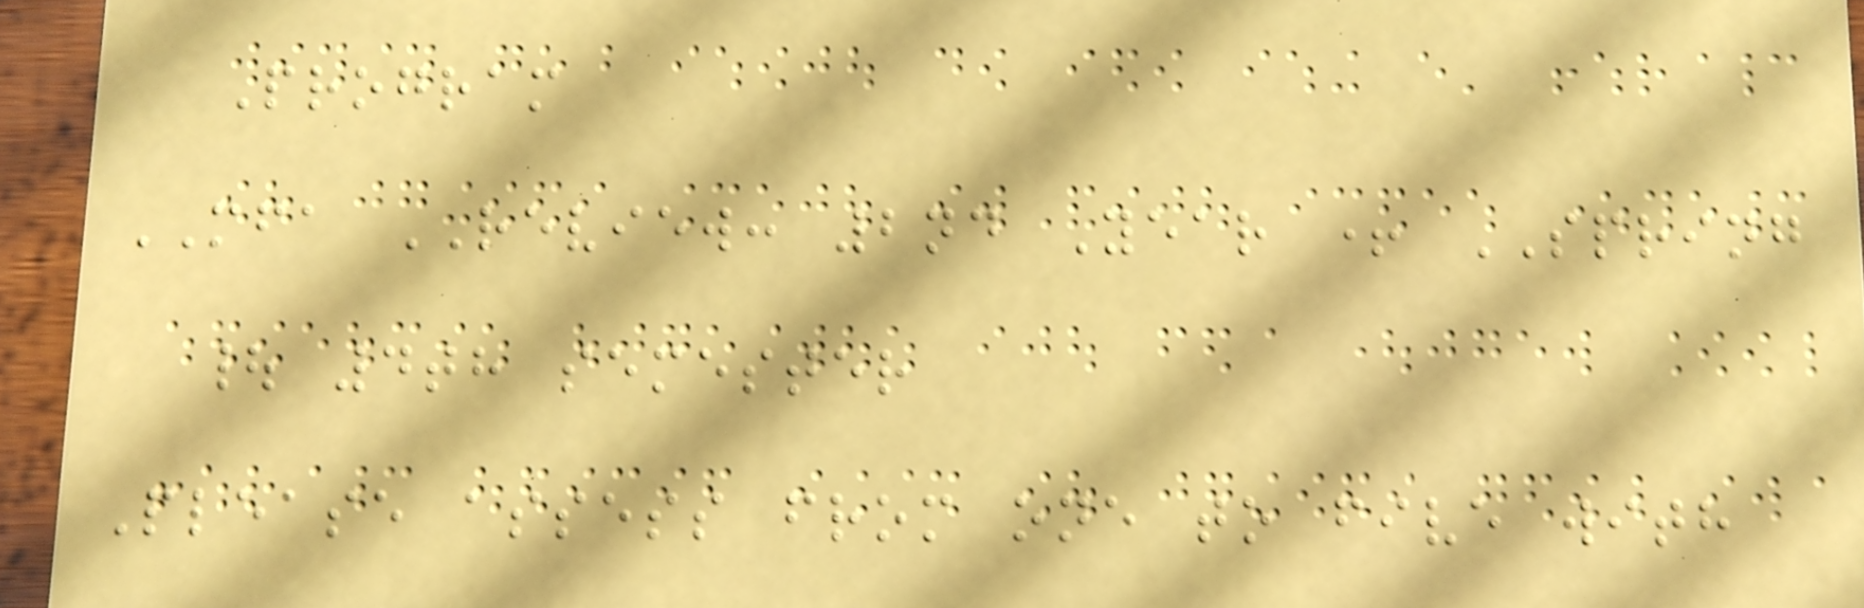Program
MFA REVIEW: 2nd Year + SPRING
| 4th semester
Please assess from one to five with
